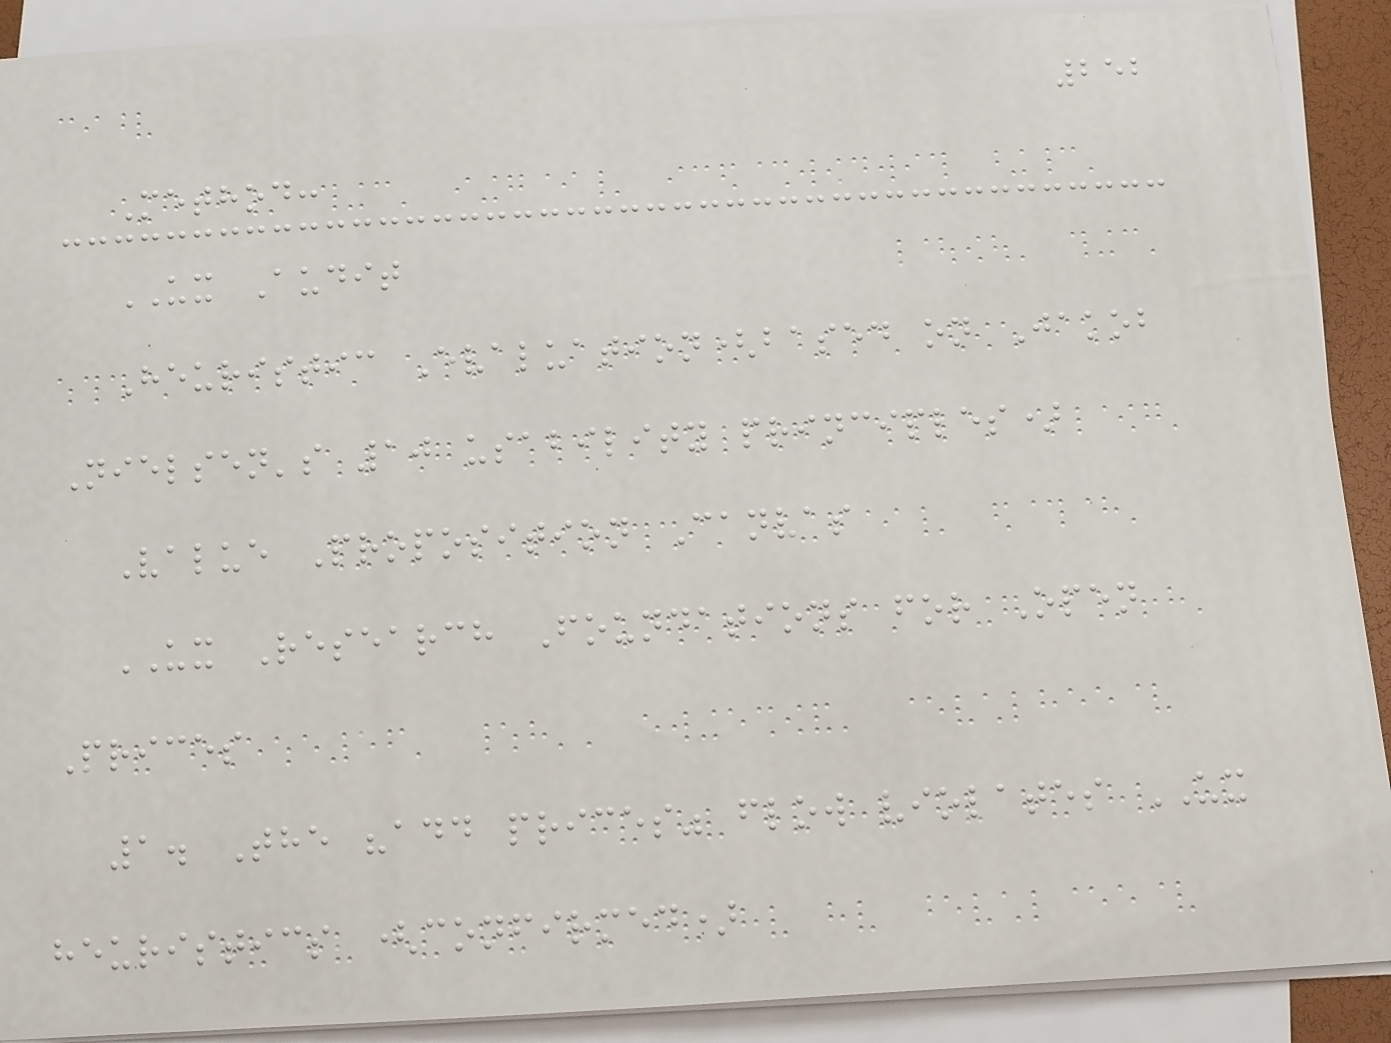252
Method:
UX Audit
Heuristic Evaluation(based on Jakob
Nielsen's 10 usability principles)
Value Proposition Canvas
UX Research Foundations for Open
Prices
1. The "add prices" flow violates UX
heuristics (confirmed)
